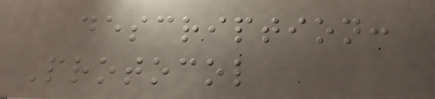description:
Protocol
